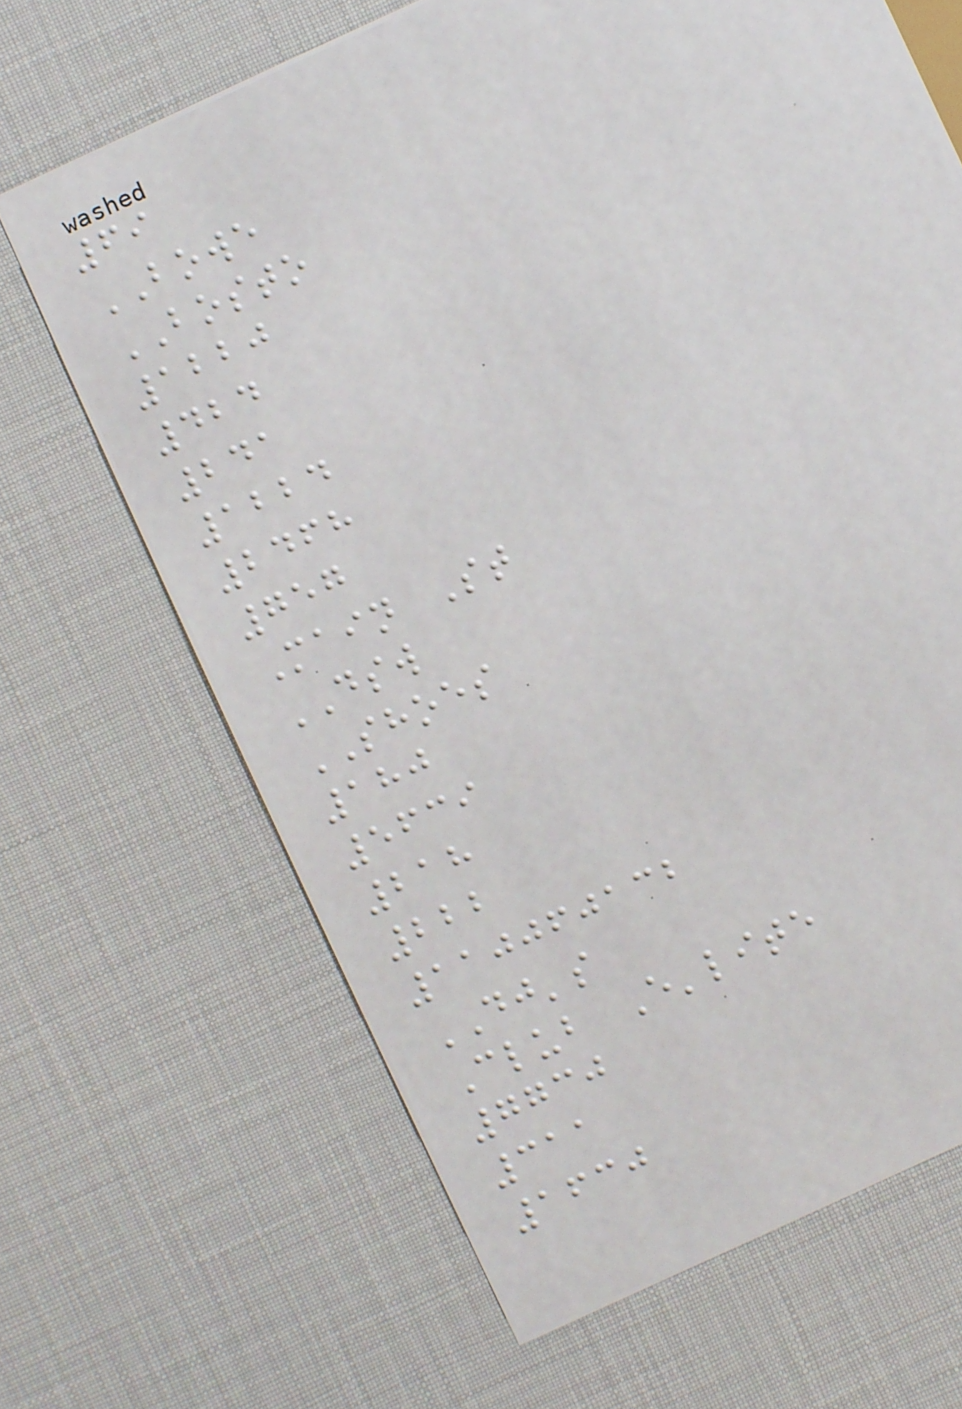69
BOWE
BOSTO
1220
424
241
1224
2468
757
Main St
DSW
SHOES
180
5639
218
222
110060132
DJ's
Club E'lite
7730
311
1630
